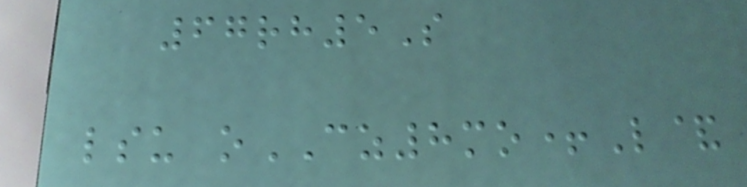67rh5S
lsu oCZ8mo+L&
